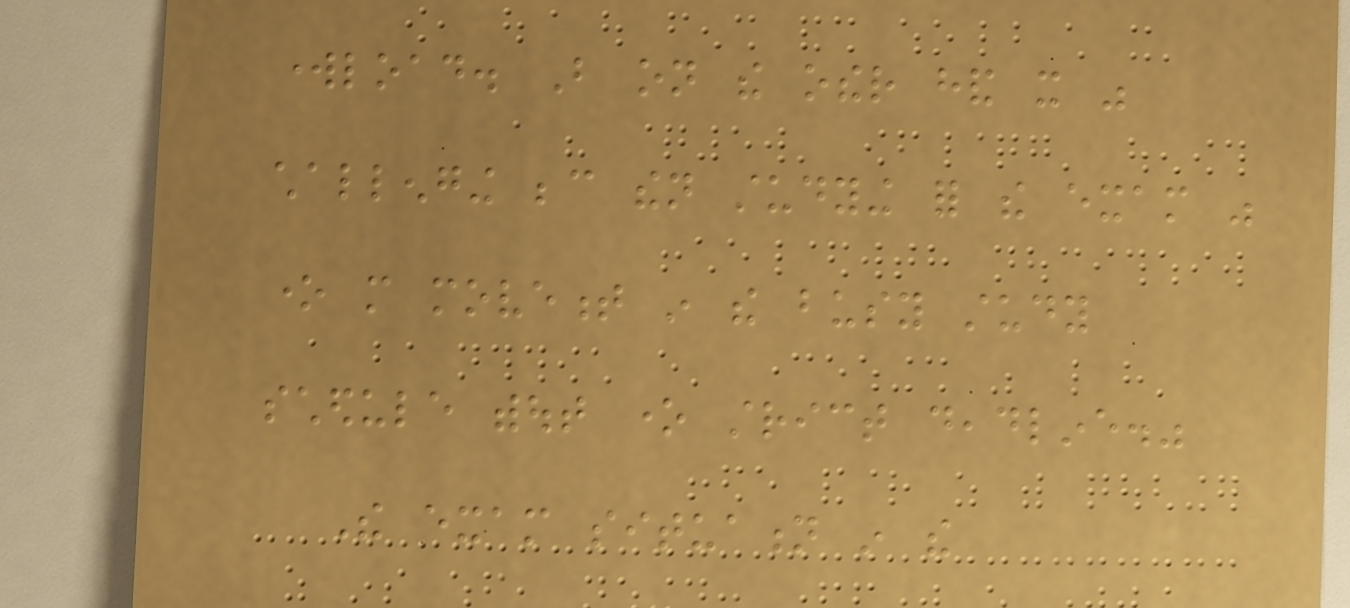workload. But on the other hand it was
challenging because then studying for the exam was
one more movement in the busy study
schedule without one strict deadline."
The exam situation in the
